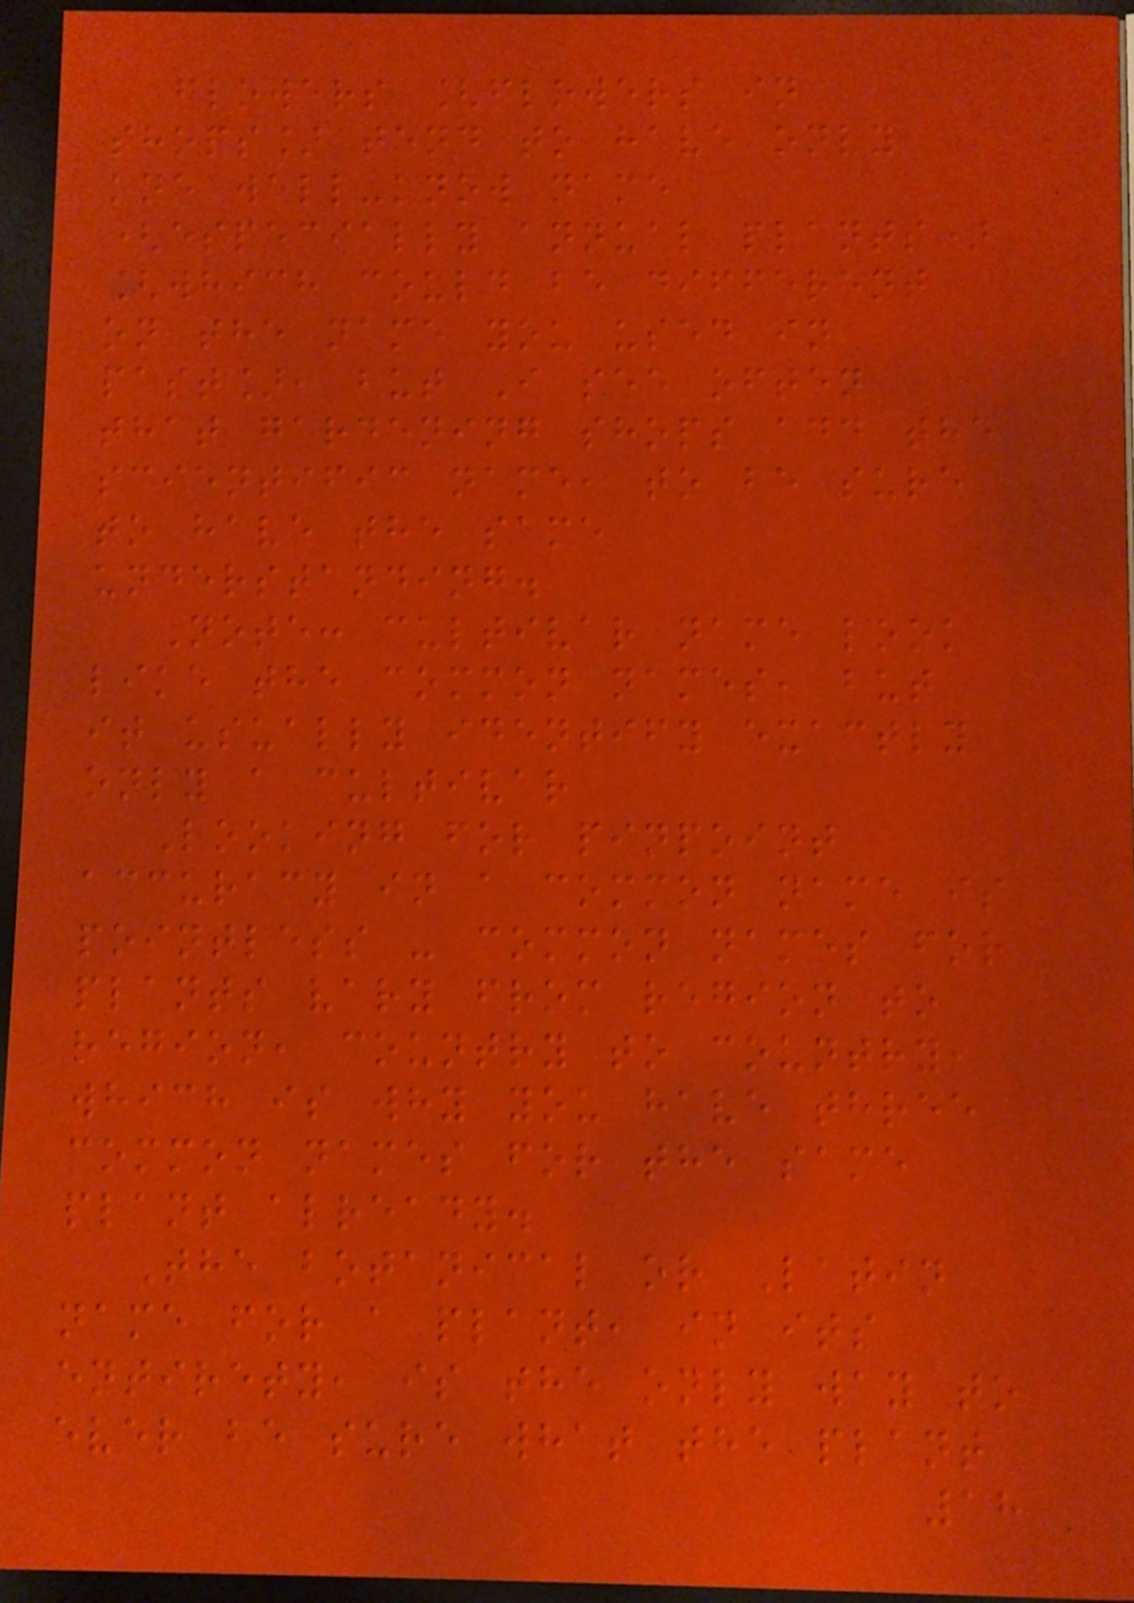flowers [flowers in
shops] tend to have only
one well-know name
(especially annual plants)
[which could be different
on the name you used in
past], but I see often
that gardening shops add the
scientific name, to be sure
to have the same
understanding.
Note: cultivar name look
like the common names, but
it usually identify exactly
only a cultivar
Looking for pinpoint
accuracy in a common name is
pointless - common names for
plants vary from region to
region, country to country,
which is why you have three
common names for the same
plant already.
The botanical or Latin
name for a plant, in its
entirety, is the only way to
ever be sure what the plant
18
